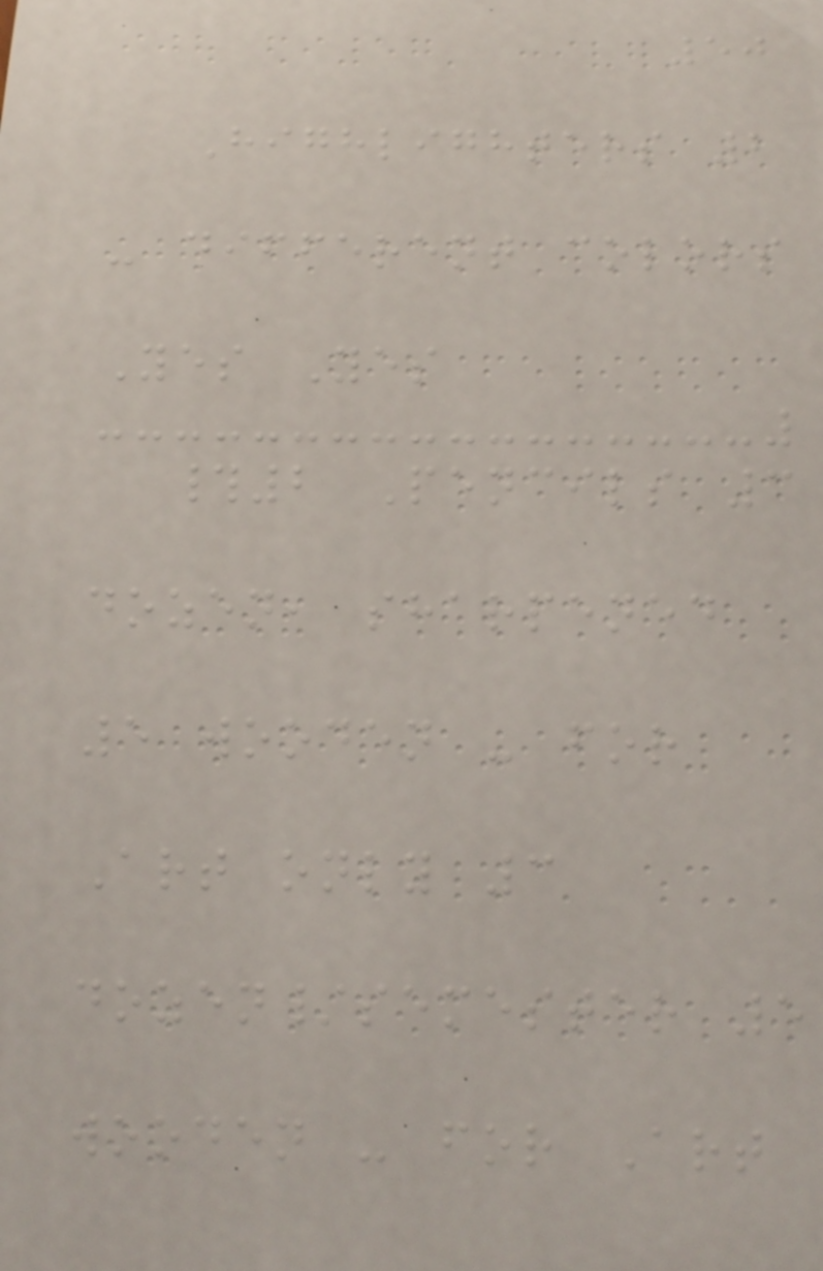50
Highlighters 2
- different colors
Yes Yes
#2 Pencils 3
dozen, sharpened
5 wooden - for
Art only 3
dozen/semester 5
wooden - for Art
